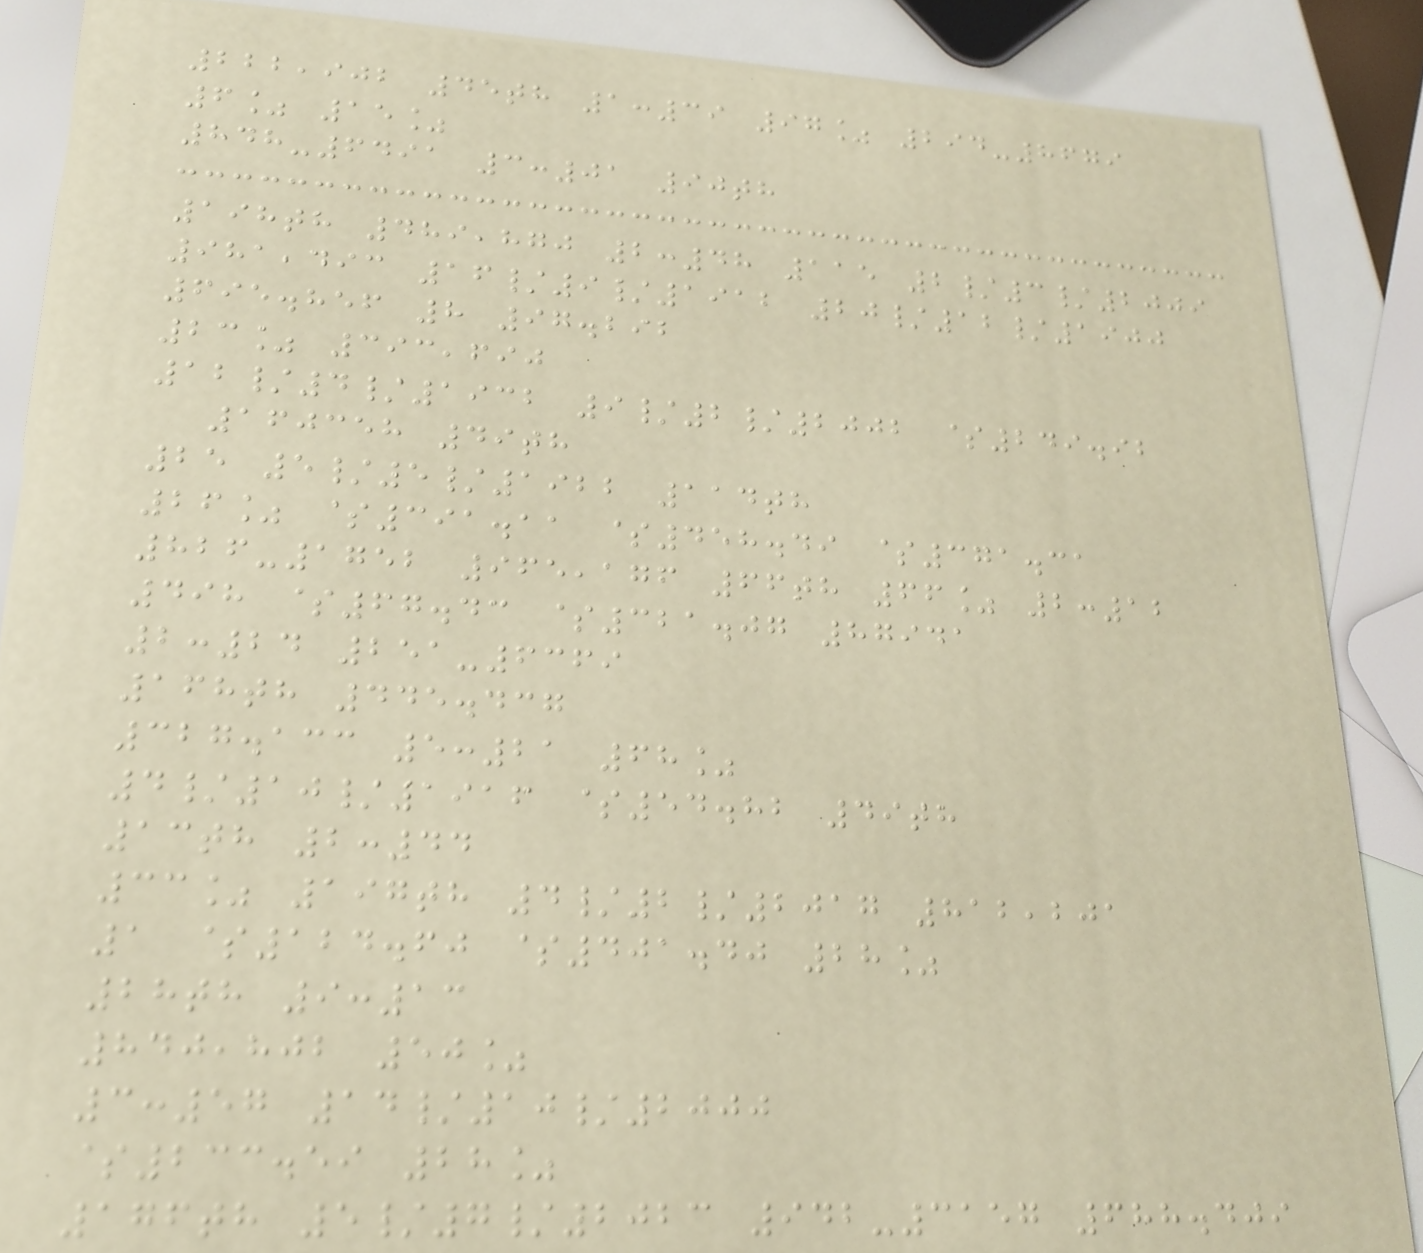222,902 45th 1:39 97% 294-8679
6% 15%
848-6491 3:01 90th
198th 489,870 2:48 115 2/3/2009
981,493 16/9/1912 20/12/1900
695.856 8 97.292
23% 393,690
12/4/1932 9/2/2002 $249.92
160358 49th
25 5/5/1922 114th
26% $391.11 $458.49 $371.31
826-1752 965,176 66th 66% 2:12
498 $67.43 $321.07 87941
2:24 251-6369
168th 445.437
327.133 5:21 68%
4/10/1916 $54.82 49th
13th 2:44
33% 197th 4/2/2017 812,201
1 $124.60 $401.40 28%
28th 9:13
840,802 50%
3:57 14/10/2000
$233.59 28%
176th 5/7/2023 942-3157 688.409
